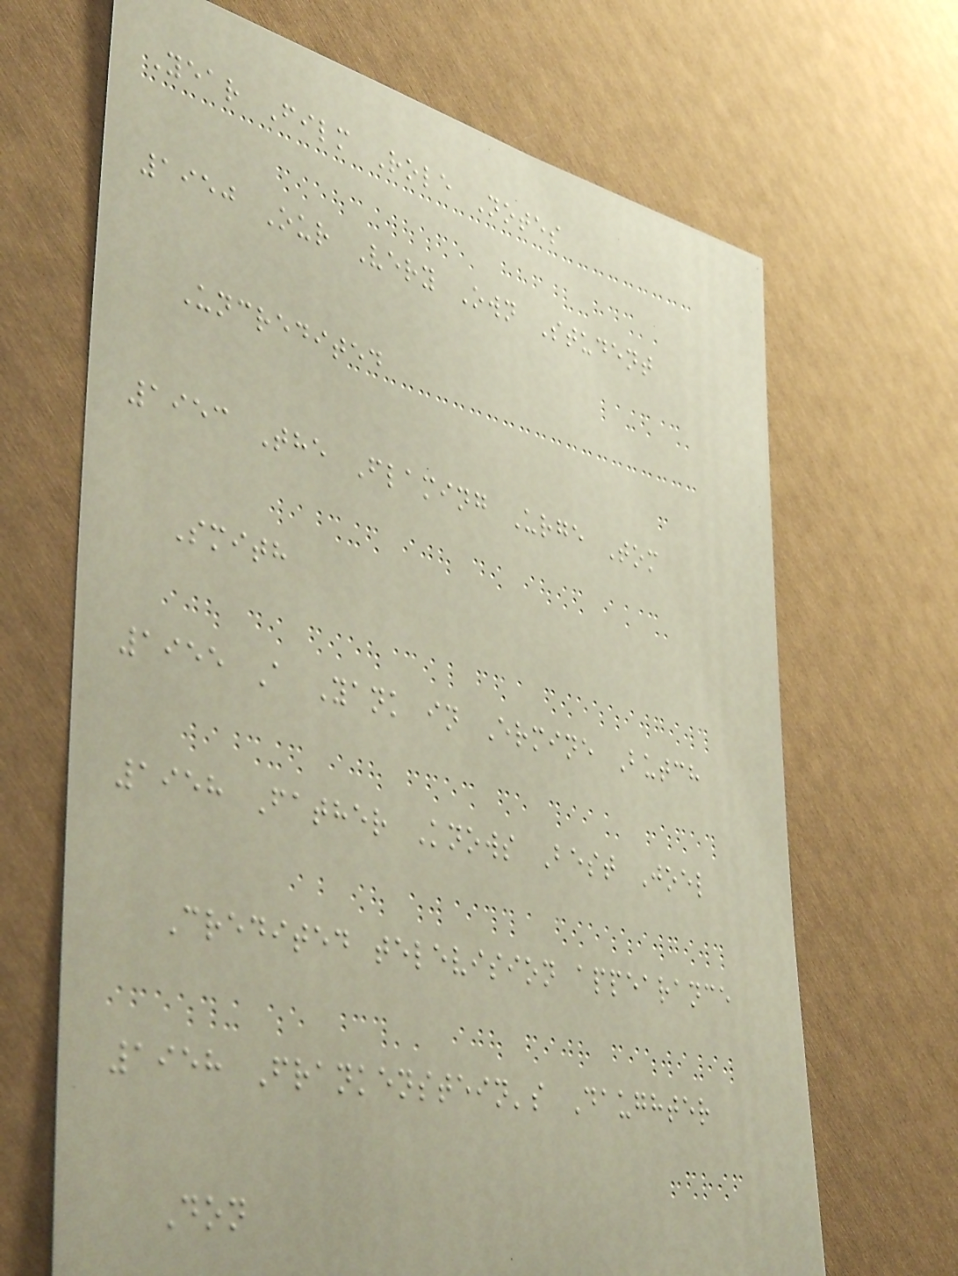Year Film Role Notes
1950 Our Very Own Student
Uncredited
1953 The Flaming Urge Tom
Smith
1955 A Yank in Ermine Butch
1958 Father Knows Best Joel
Credited television appearance
1958 Frankenstein's Daughter
Don
